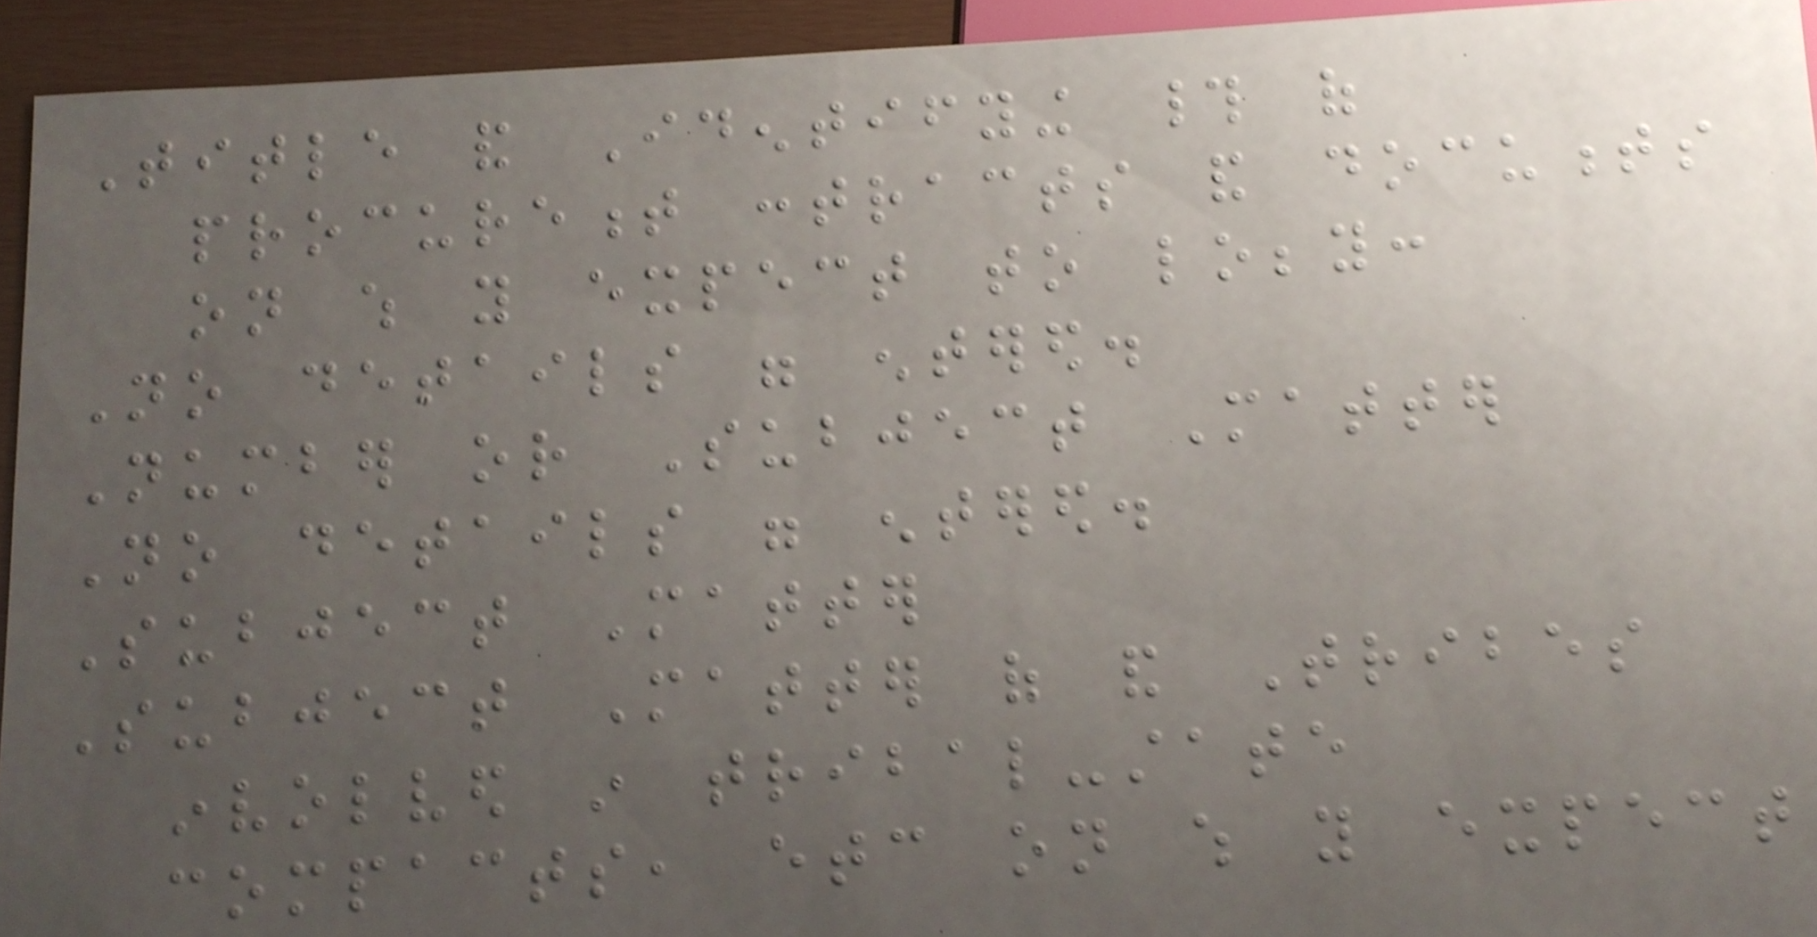Title and Identifying # of
procurement contracts and documents
on which you expect to lobby:
No details were entered.
Number or Subject Matter
No details were entered.
Subject Matter
Subject Matter of and Tribes
involved in tribal-state
compacts, etc on which you expect
